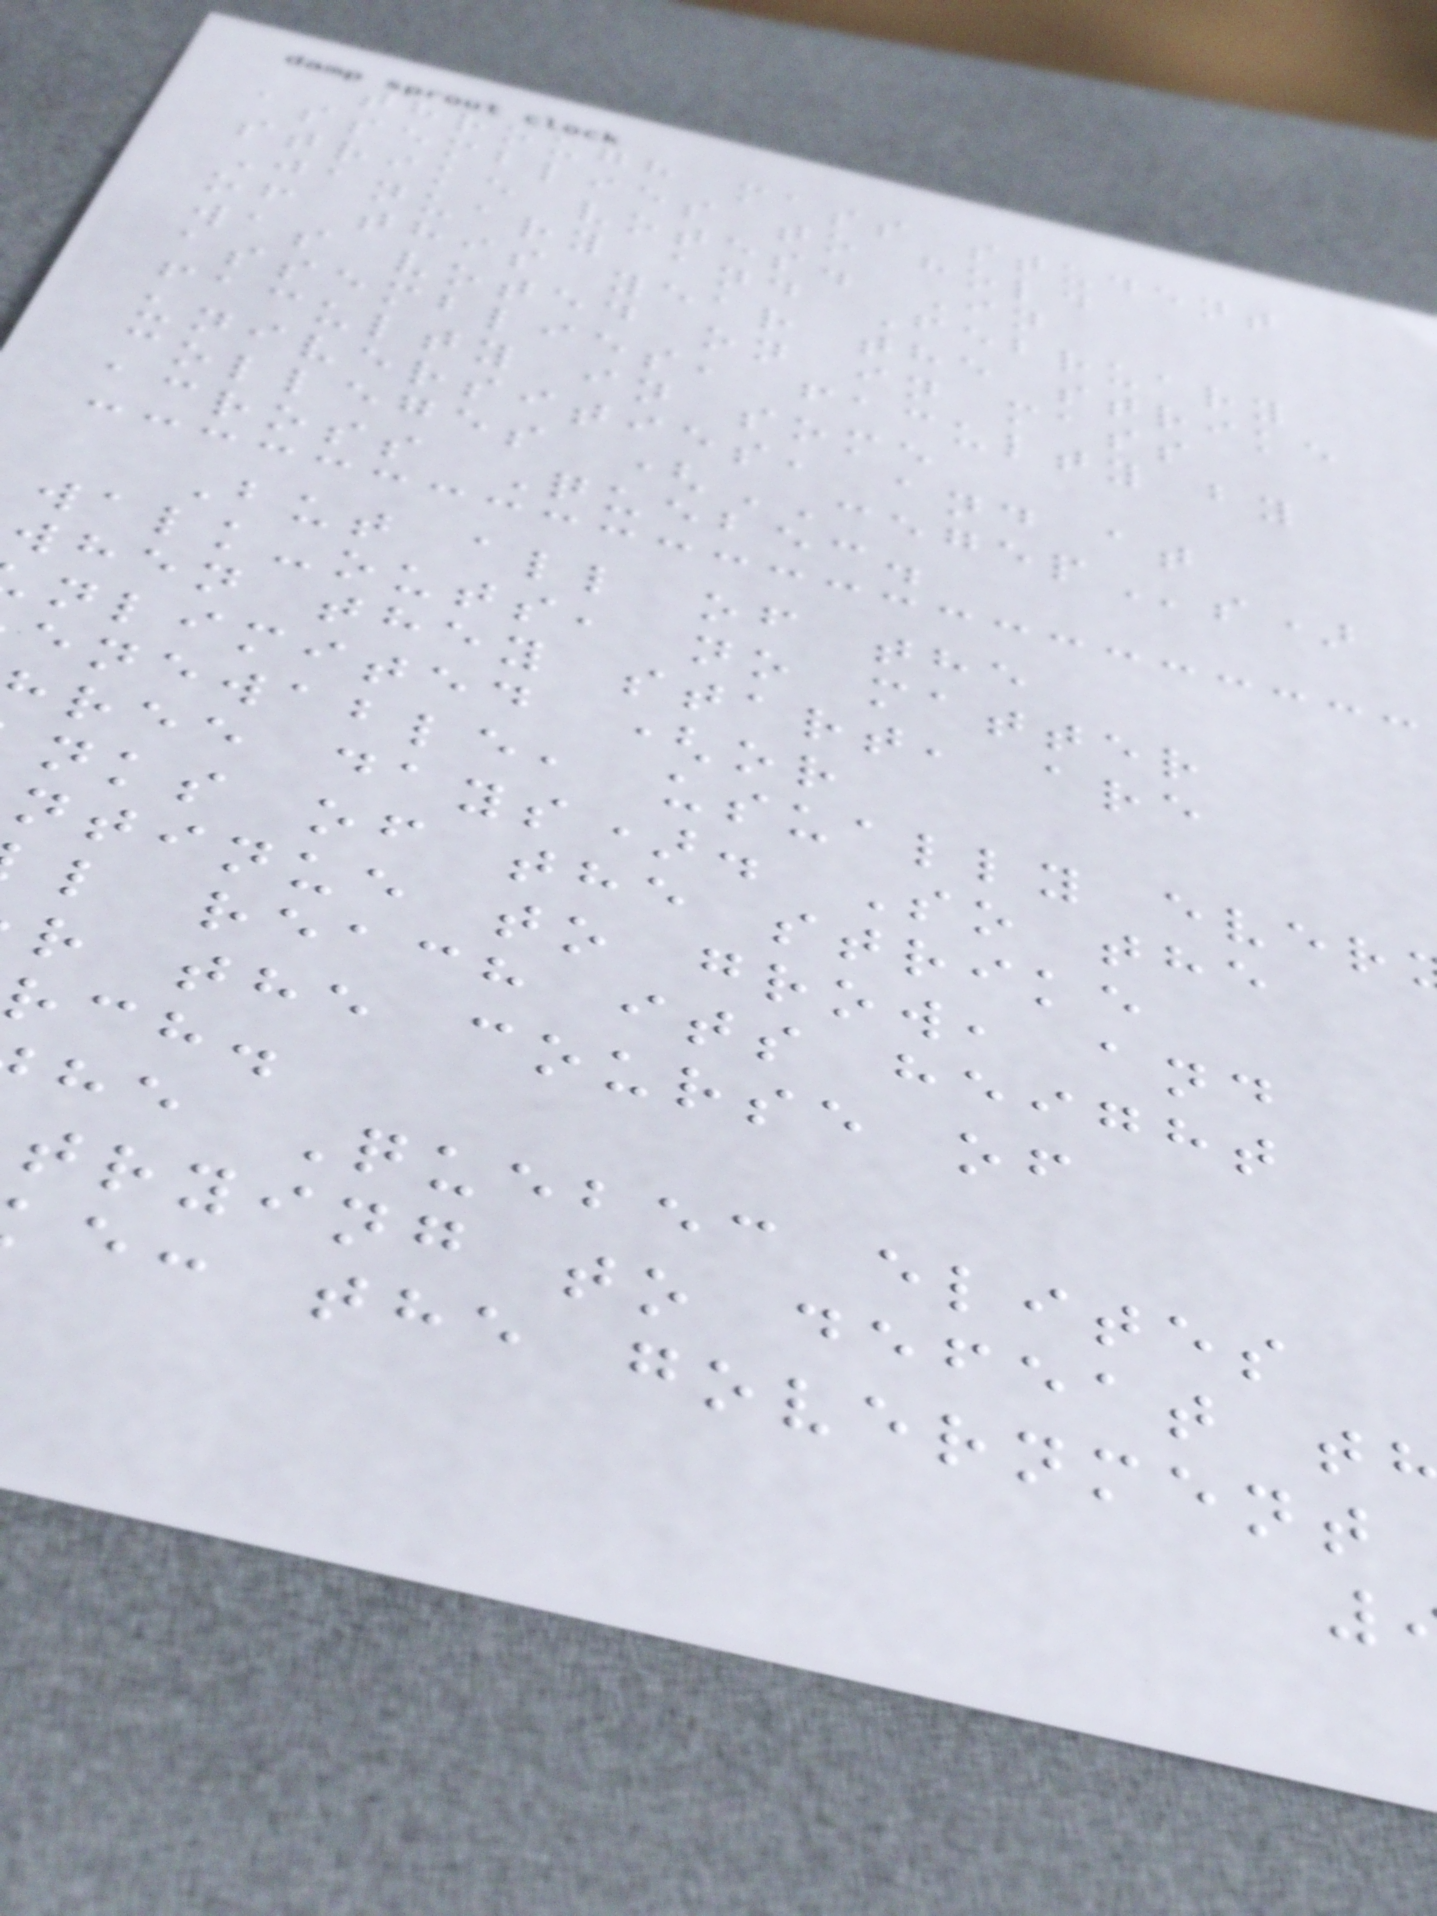through mass student
assemblies to hold
strike votes. In
January and February
of this year the strike
was voted on in mass
assemblies, faculty by
faculty in some
universities, and at
colleges (CEGEPs)
across Quebec.
But all of the
walk-outs, no matter
when they start, are
nlimited (or
enewable, usually ever
ree days). So the
nks of the strike
ntinue to grow, and
l reach its height
r the course of
rch.
he Quebec elites
trying to defeat t
e: the government
